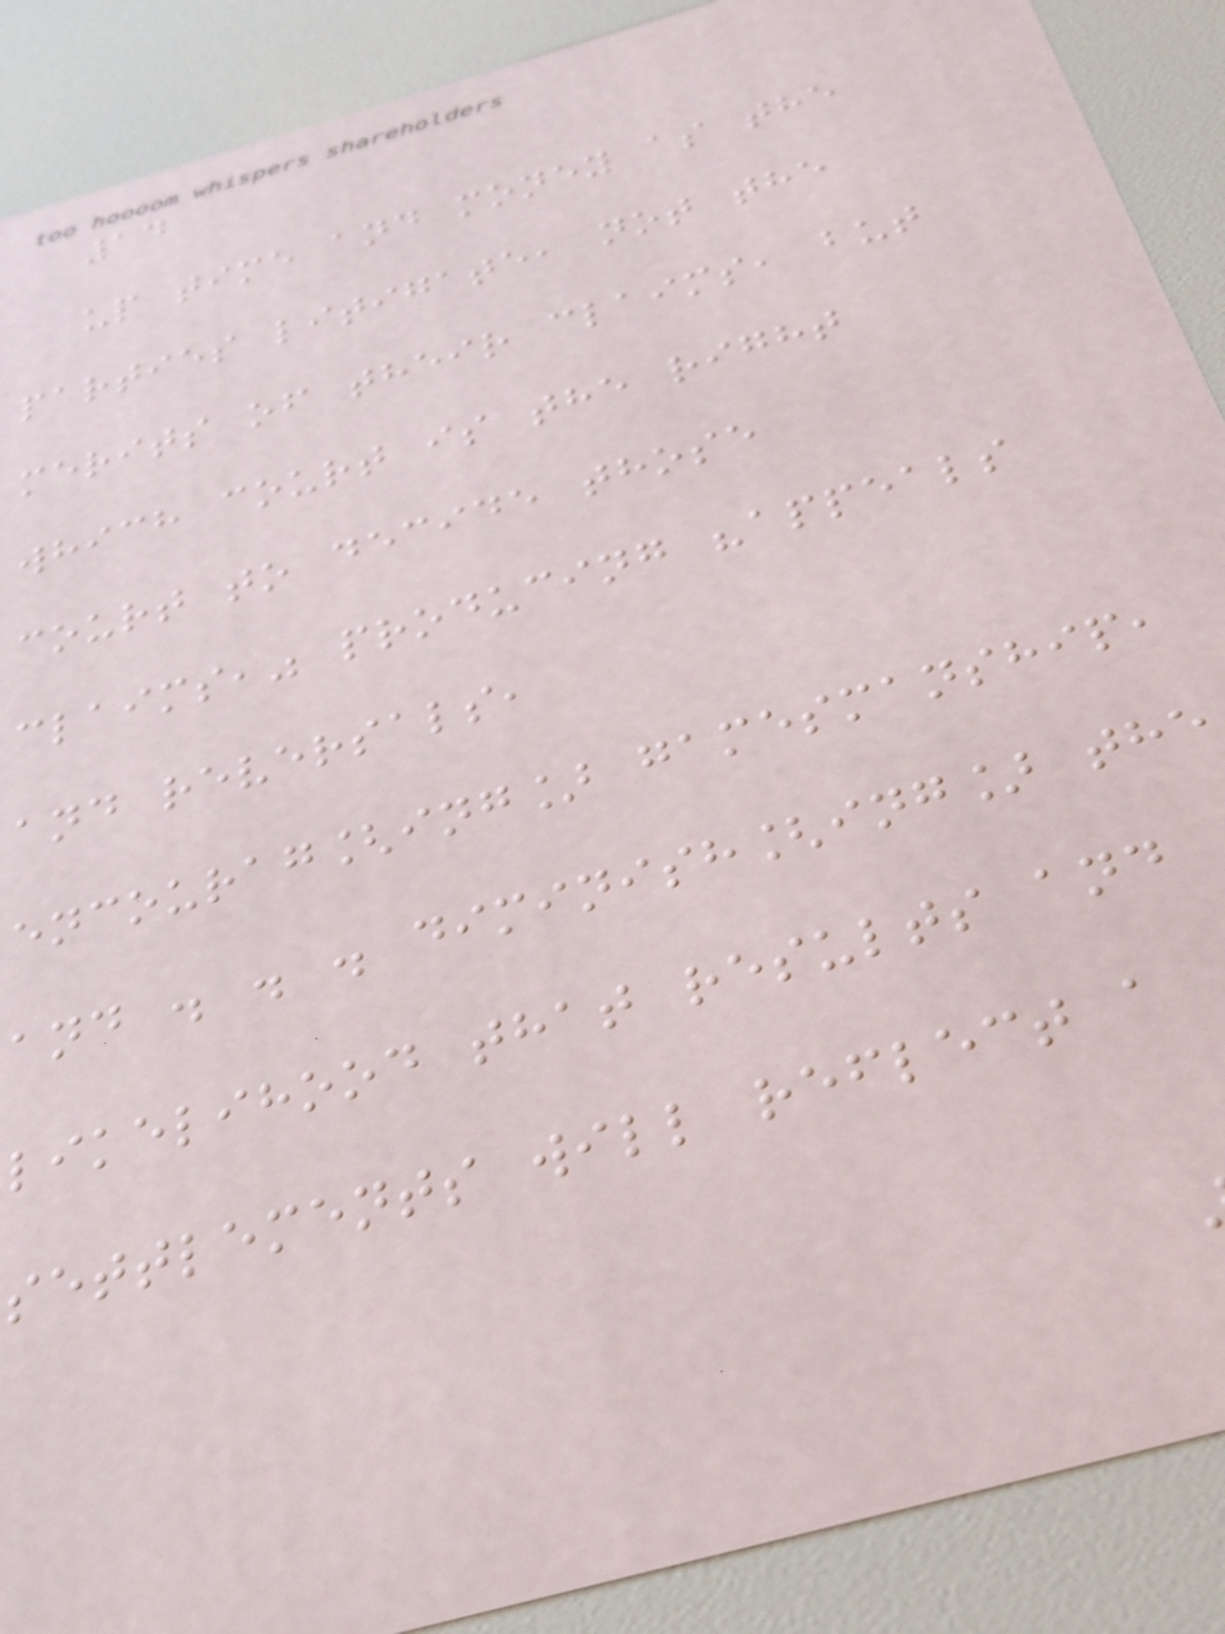14
up time and money as the
parties litigate, not the
merits of their claims, but
which court is the right
court to decide those
claims," producing "appeals
and reversals,
encourag[ing] gamesmanship,
and . . . diminish[ing] the
likelihood that results and
settlements will reflect a
